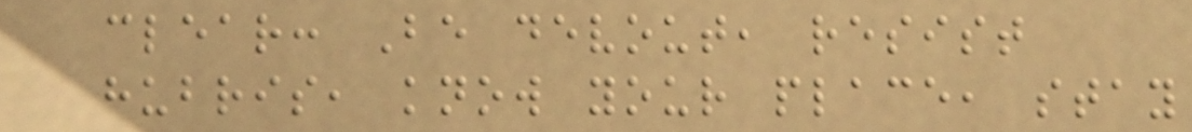clear: Be devout, resist
hubris, know your place, stay
